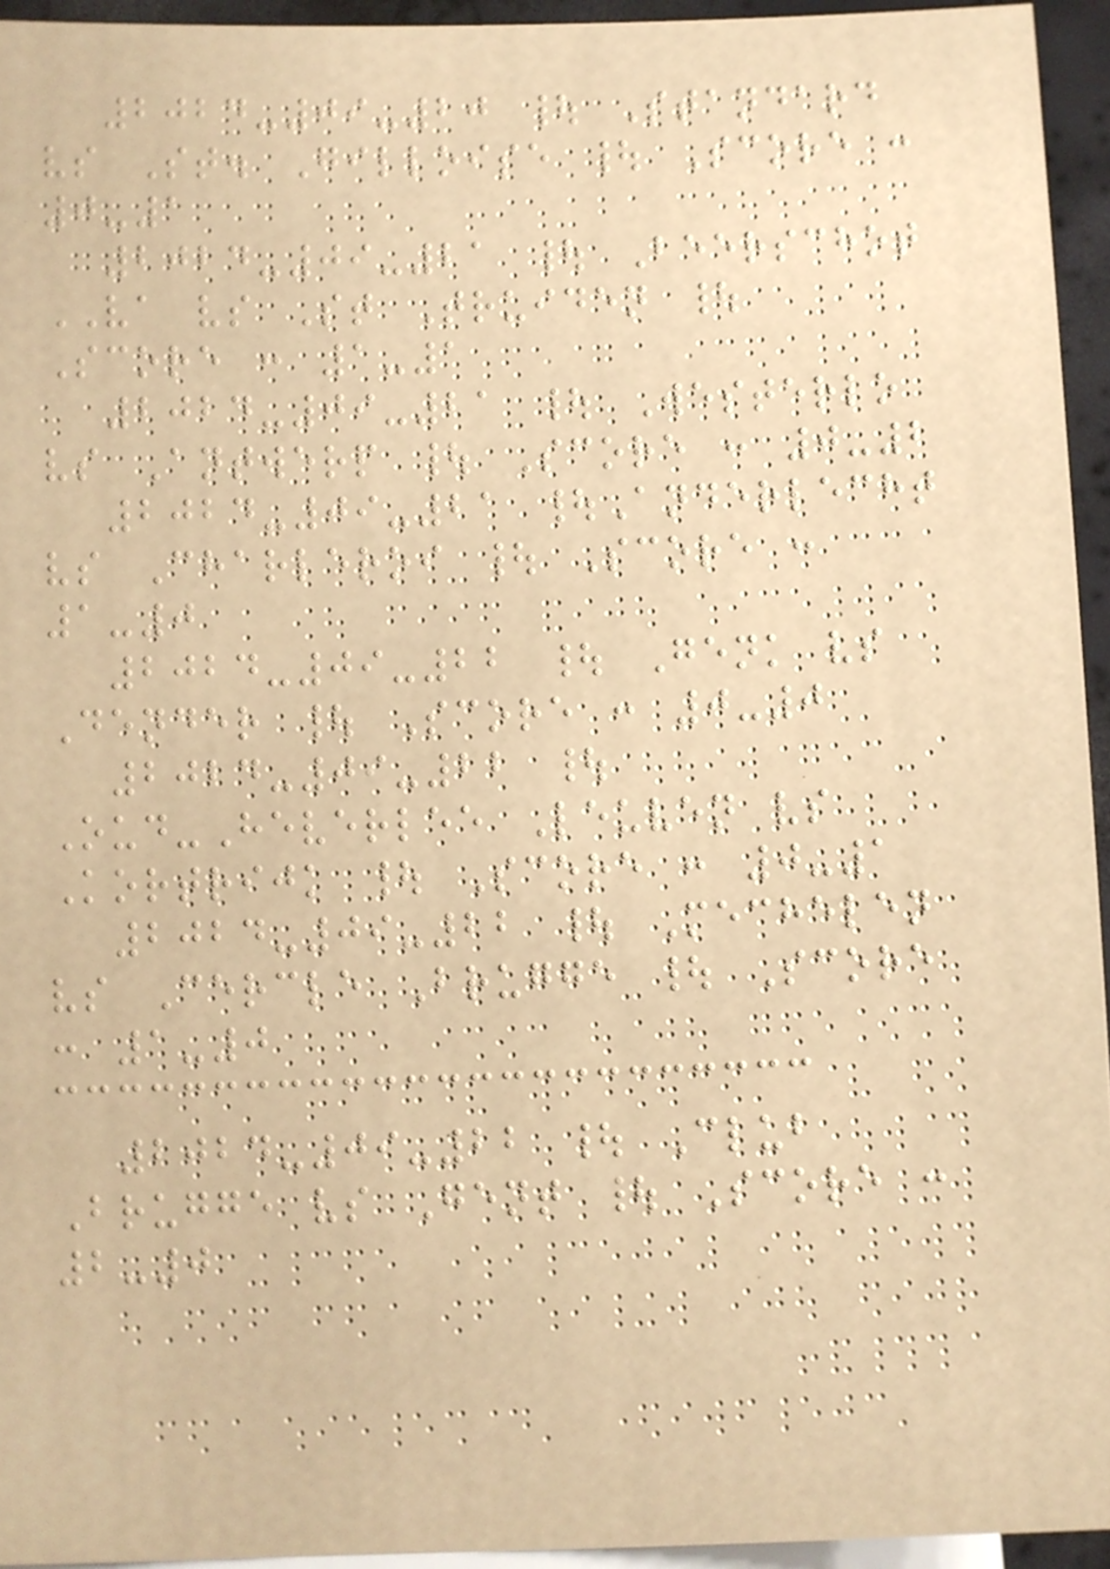2024-09-20 | Standard
vs St. Gilloise | Score :
0-1
2024-09-21 | Beerschot
VA vs St Truiden |
Score : 1-1
2024-09-21 | Westerlo
vs Antwerp | Score : 0-2
2024-09-21 |Anderlecht
vs Charleroi | Score :
1-0
2024-09-22 | Genk vs
Dender | Score : 0-0
2024-09-22 |
Oud-Heverlee Leuven vs
Kortrijk | Score : 0-1
2024-09-22 | Mechelen
vs Cercle Brugge | Score
: 1-0
2024-09-22 | Club
Brugge vs Gent | Score :
2-0
